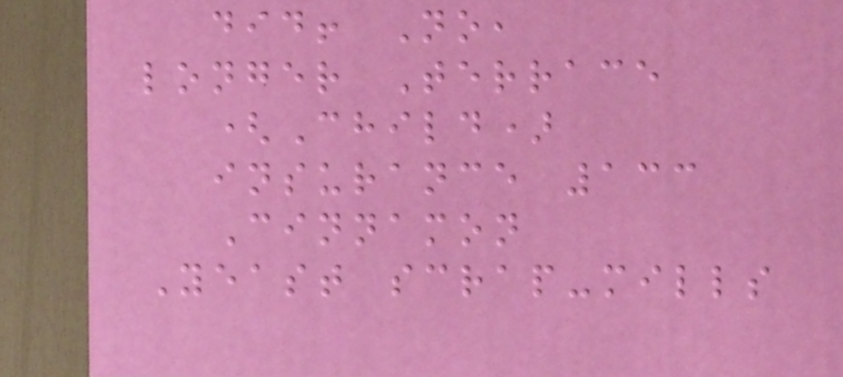did! No,
longer Terrace
(Child)
insurance 133
Cinnamon
Yeast scrap-mills
